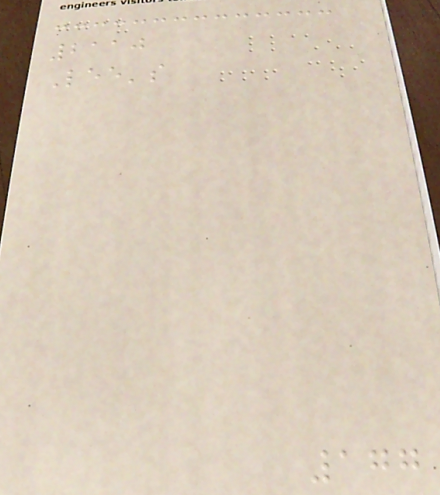2110
Lee's
177
